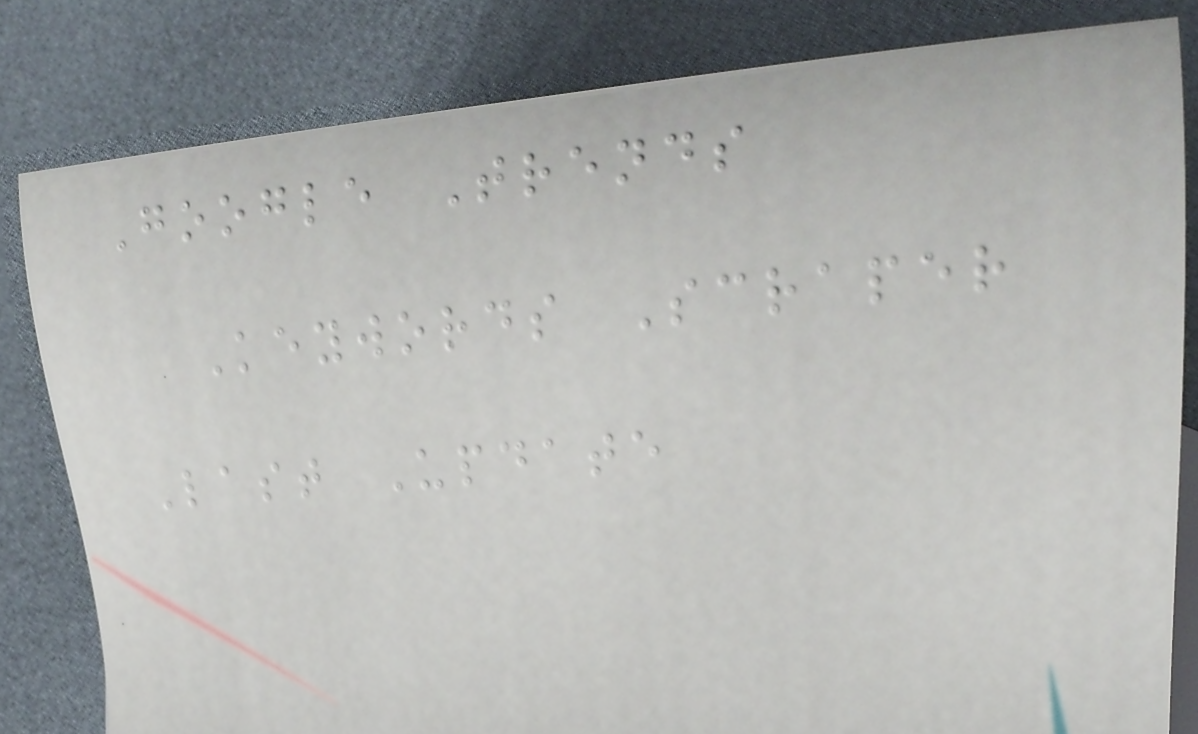Google Trends
Keywords Scraper
Last Update
